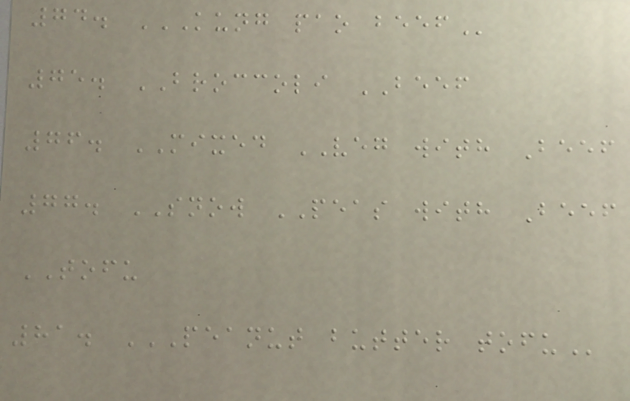74. KUNG PAO BEEF
75. BROCCOLI BEEF
76. MIXED VEG with Beef
77. SNOW PEAS with Beef
TOFU
81. PEANUT BUTTER TOFU
